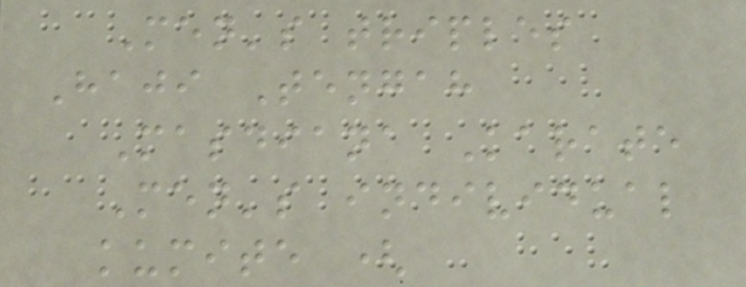Men's triples
Haji Tengah
Masdiana Karate
Men's individual
kumite (
